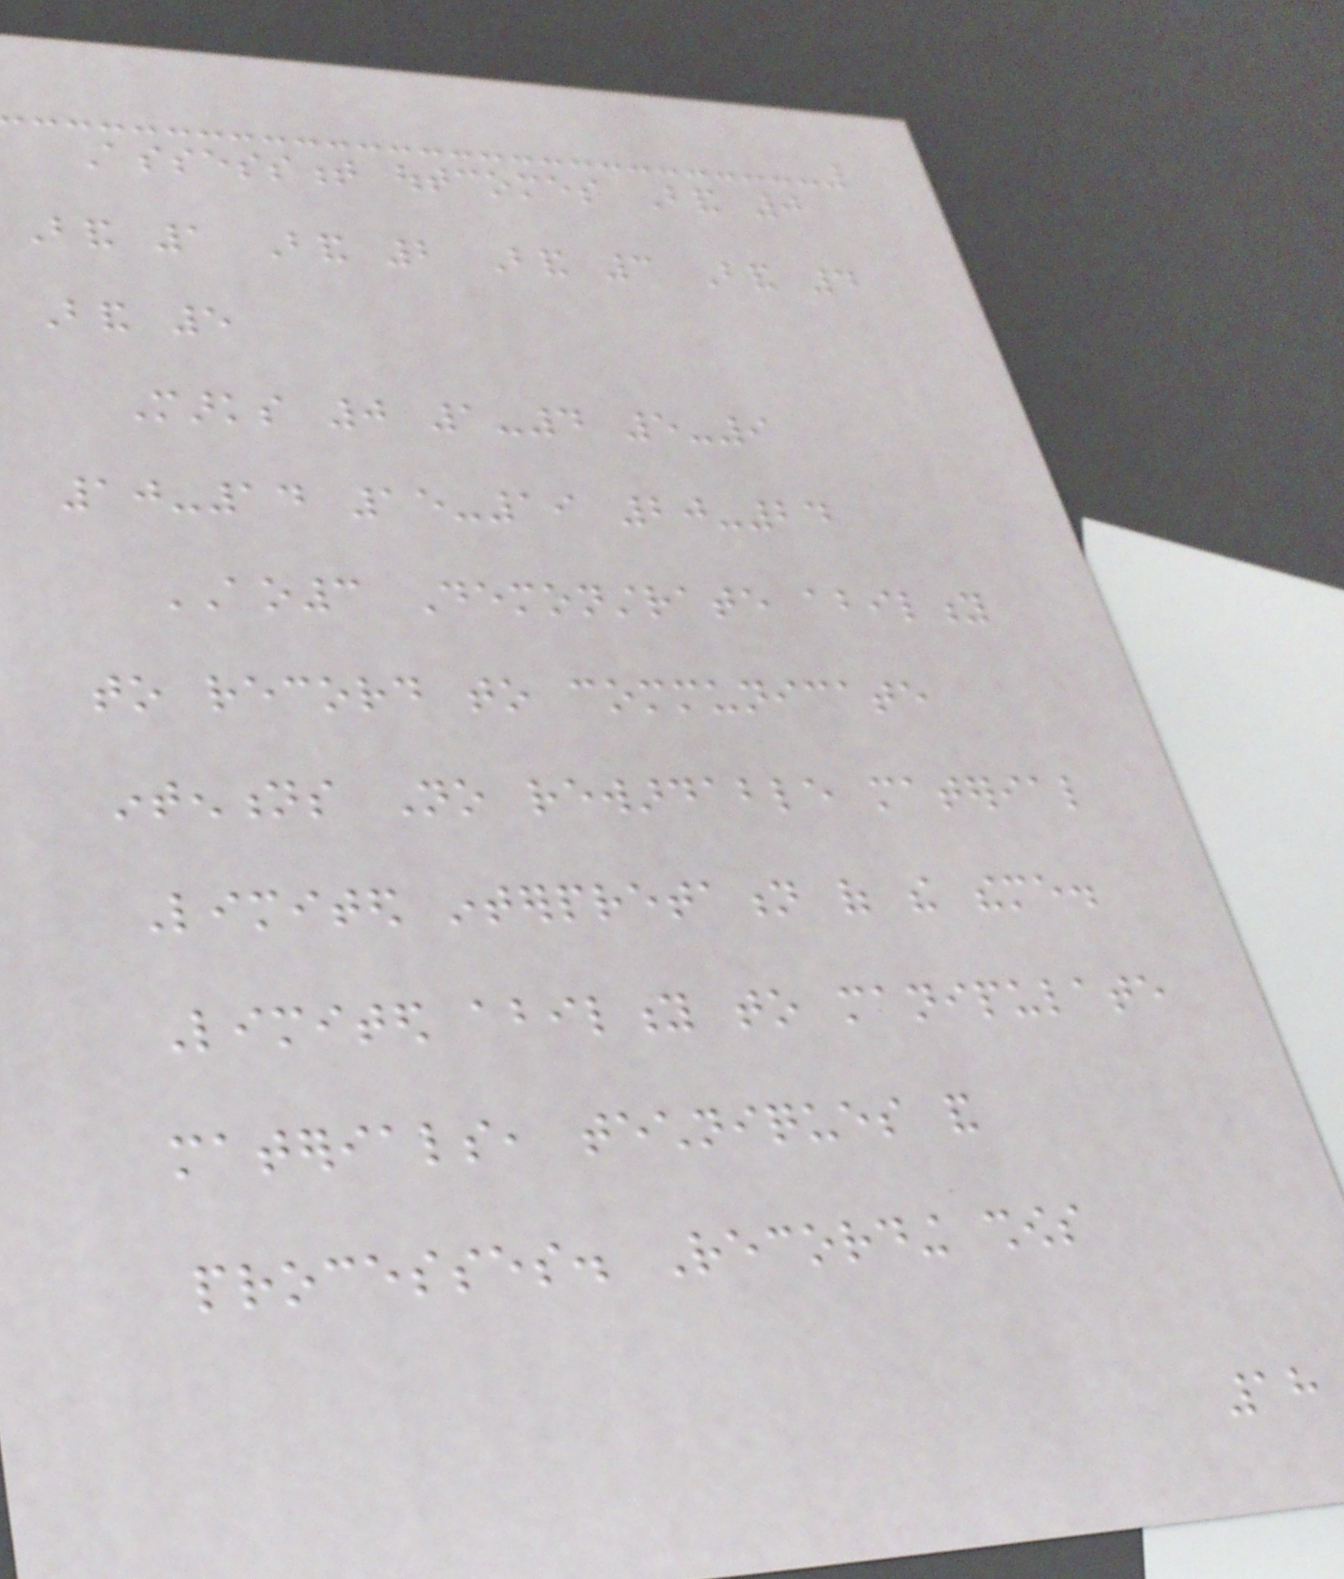Assessment outcomes Band 0
Band 1 Band 2 Band 3 Band 4
Band 5
Marks 0 1-4 5-9
10-14 15-19 20-24
AO3 Demonstrate ability
to record to communicate
intentions No rewardable material
Limited interpretation of the theme.
Limited ability to manipulate
materials, techniques and
processes. Recording shows
18
